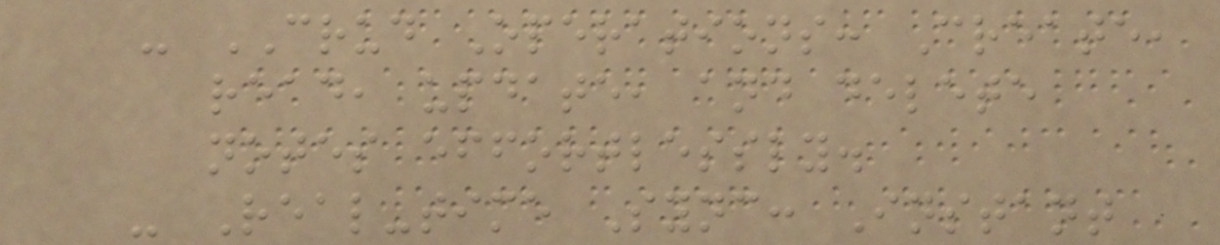- CRUD Operations: Create,
read, update, and delete
notes effortlessly.
- Real-time Sync: Instant
